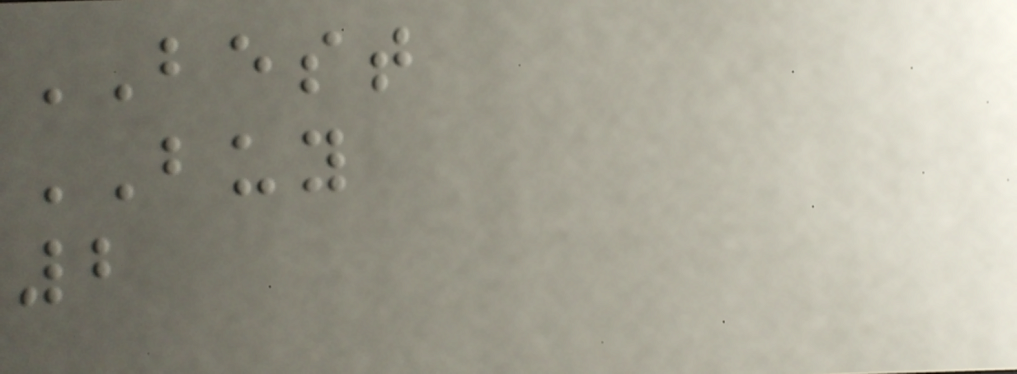BEST
BUY
2
